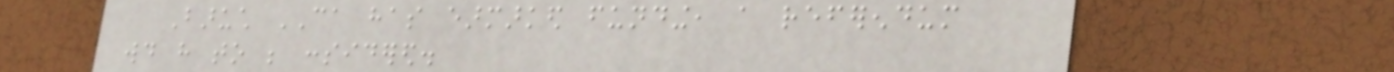Baruch CA has earmarked funding, a referendum
would have to be considered.
